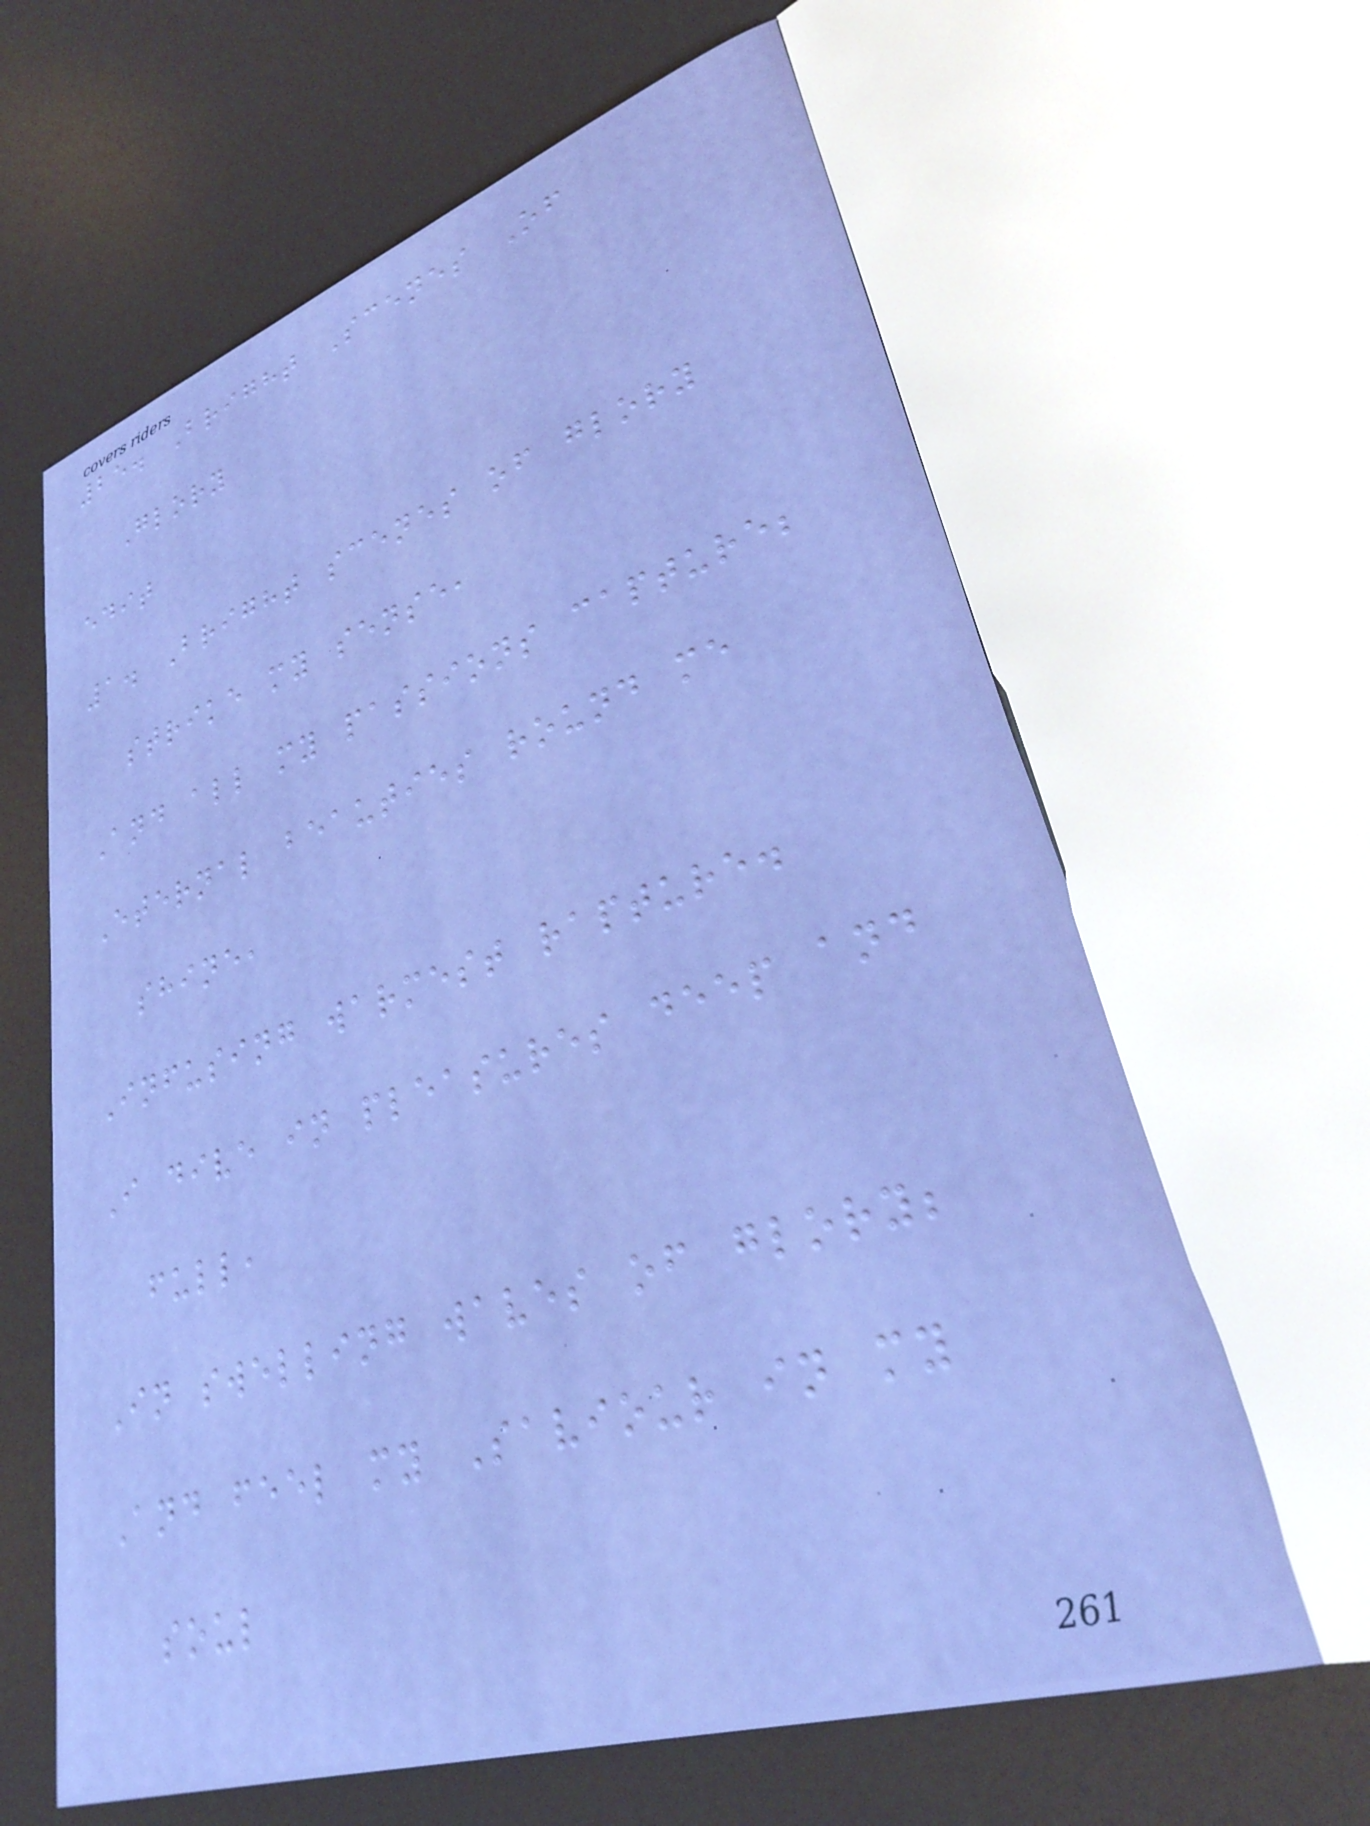25. Bright Scenes Of
Glory
edit
1. Bright scenes of glory
strike my sense,
And all my passions capture;
Eternal beauties round me
shine,
Infusing warmest rapture.
I dive in pleasures deep and
full,
In swelling waves of glory;
And feel my Saviour in my
soul
